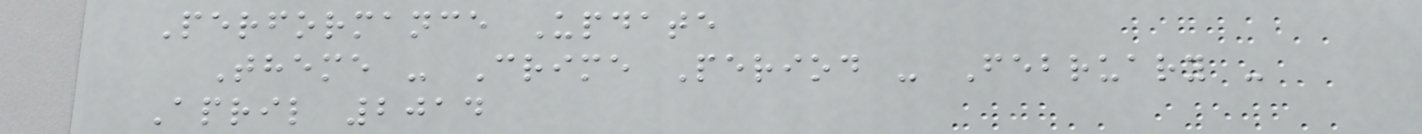Performance Update
Theme - Crime Period - February -
April 2014
